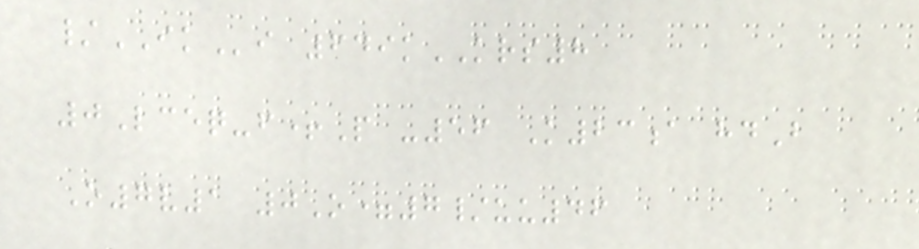/IKi 649kKRS8
0Lceq-f+P -56 K23a hdB
O7v1 0O=7/uu46
